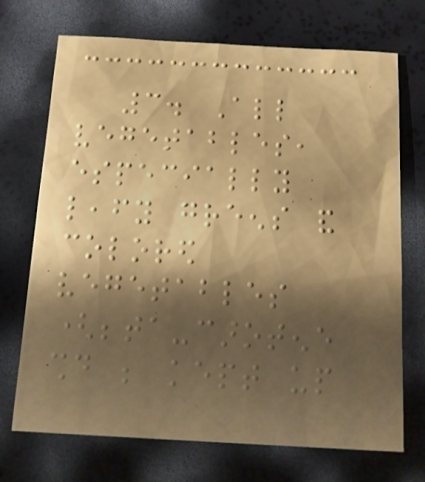3. All
vegetables,
especially
leafy greens and
colored
vegetables
(beta-carotene
should be kept up
